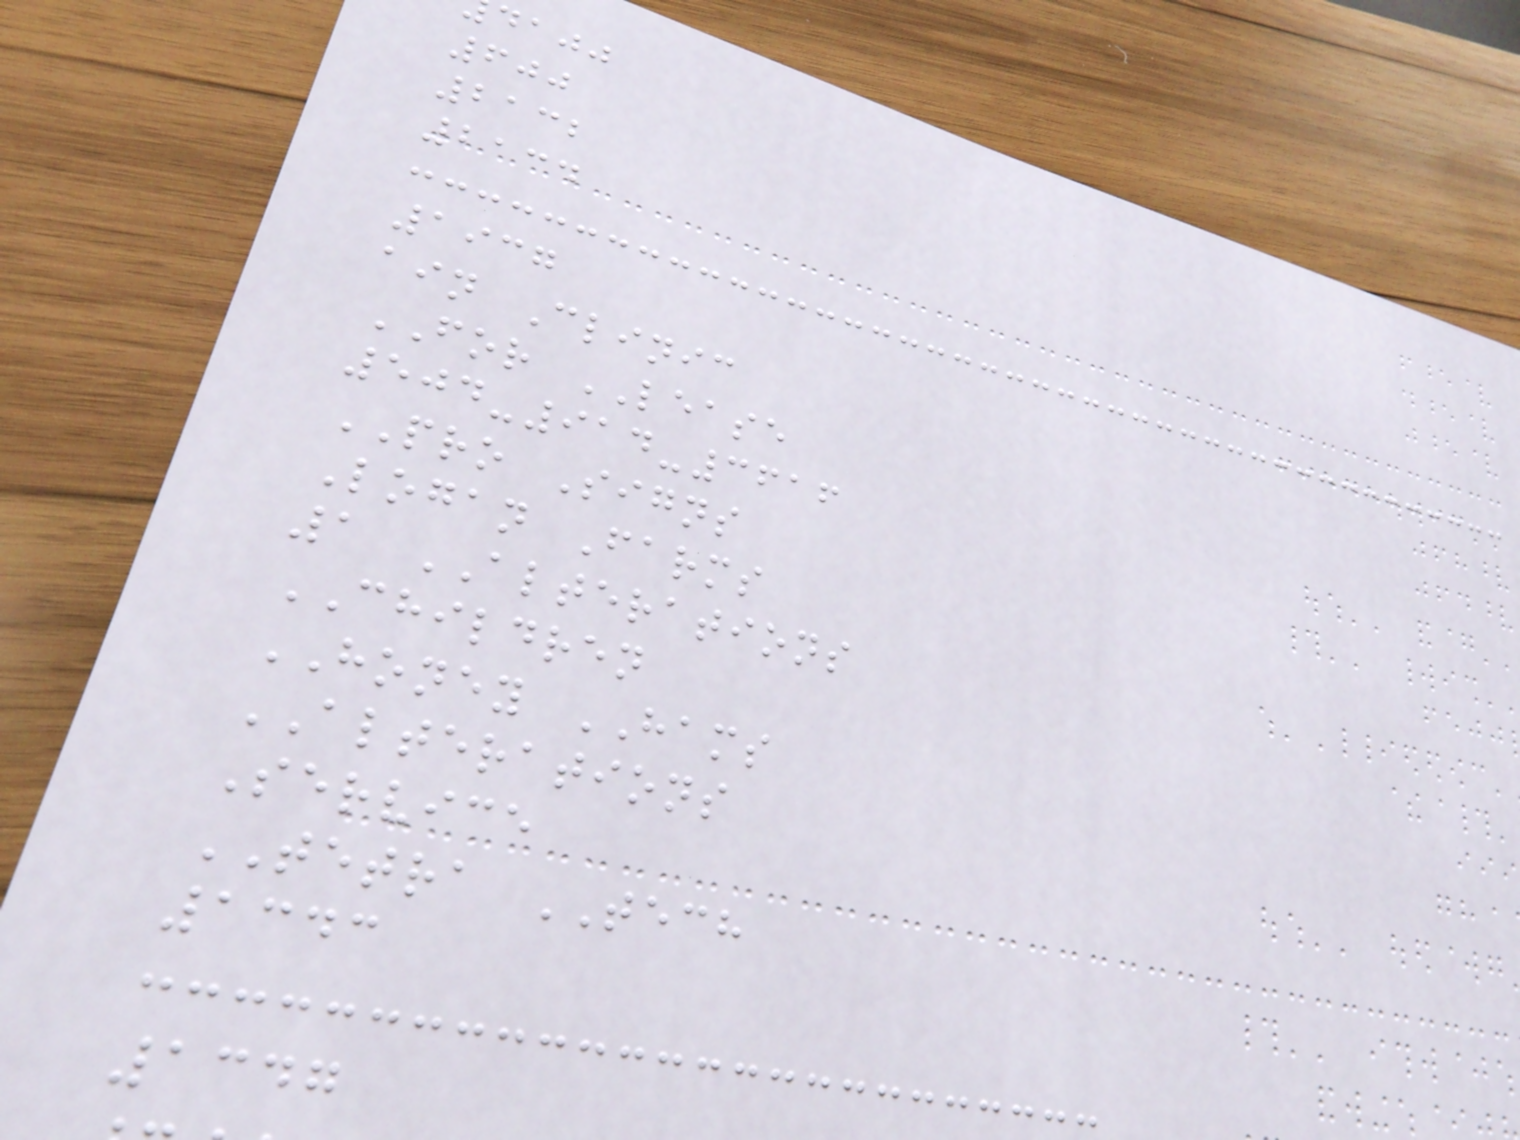dajj
600
2132
2134
1937
ain Clinic
FOR LEASE
504-914-3616
PRO Signs
Logan Farms
1 ALTERATIONS
CHILDREN
HONEY HAMS
ALTERATIONS
Service
TETRA TECH
1343
1347
